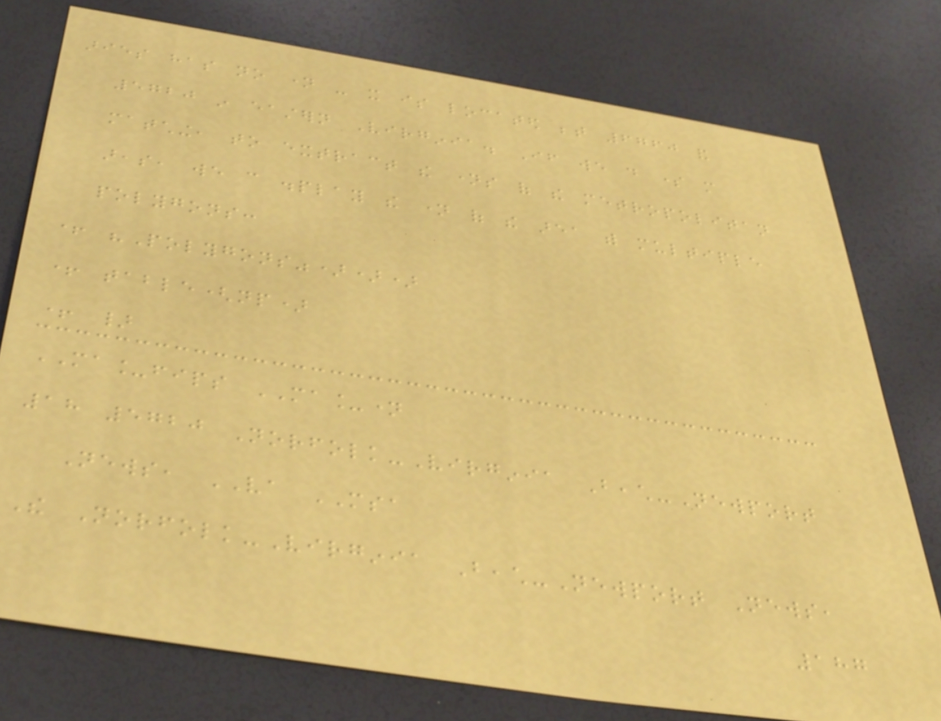aries has no name - it is located between 6760 and
5720 in eastern Virginia. If we do some more
matching, to extract the names of the metropolitan
areas, we can display the name of the area with multiple
polygons:
+ "Polygons")))
+ table(np)
+ }
MA_fips MA_name
18 5720 Norfolk-Virginia Beach-Newport
News, VA MSA
The Norfolk-Virginia Beach-Newport News,
187
